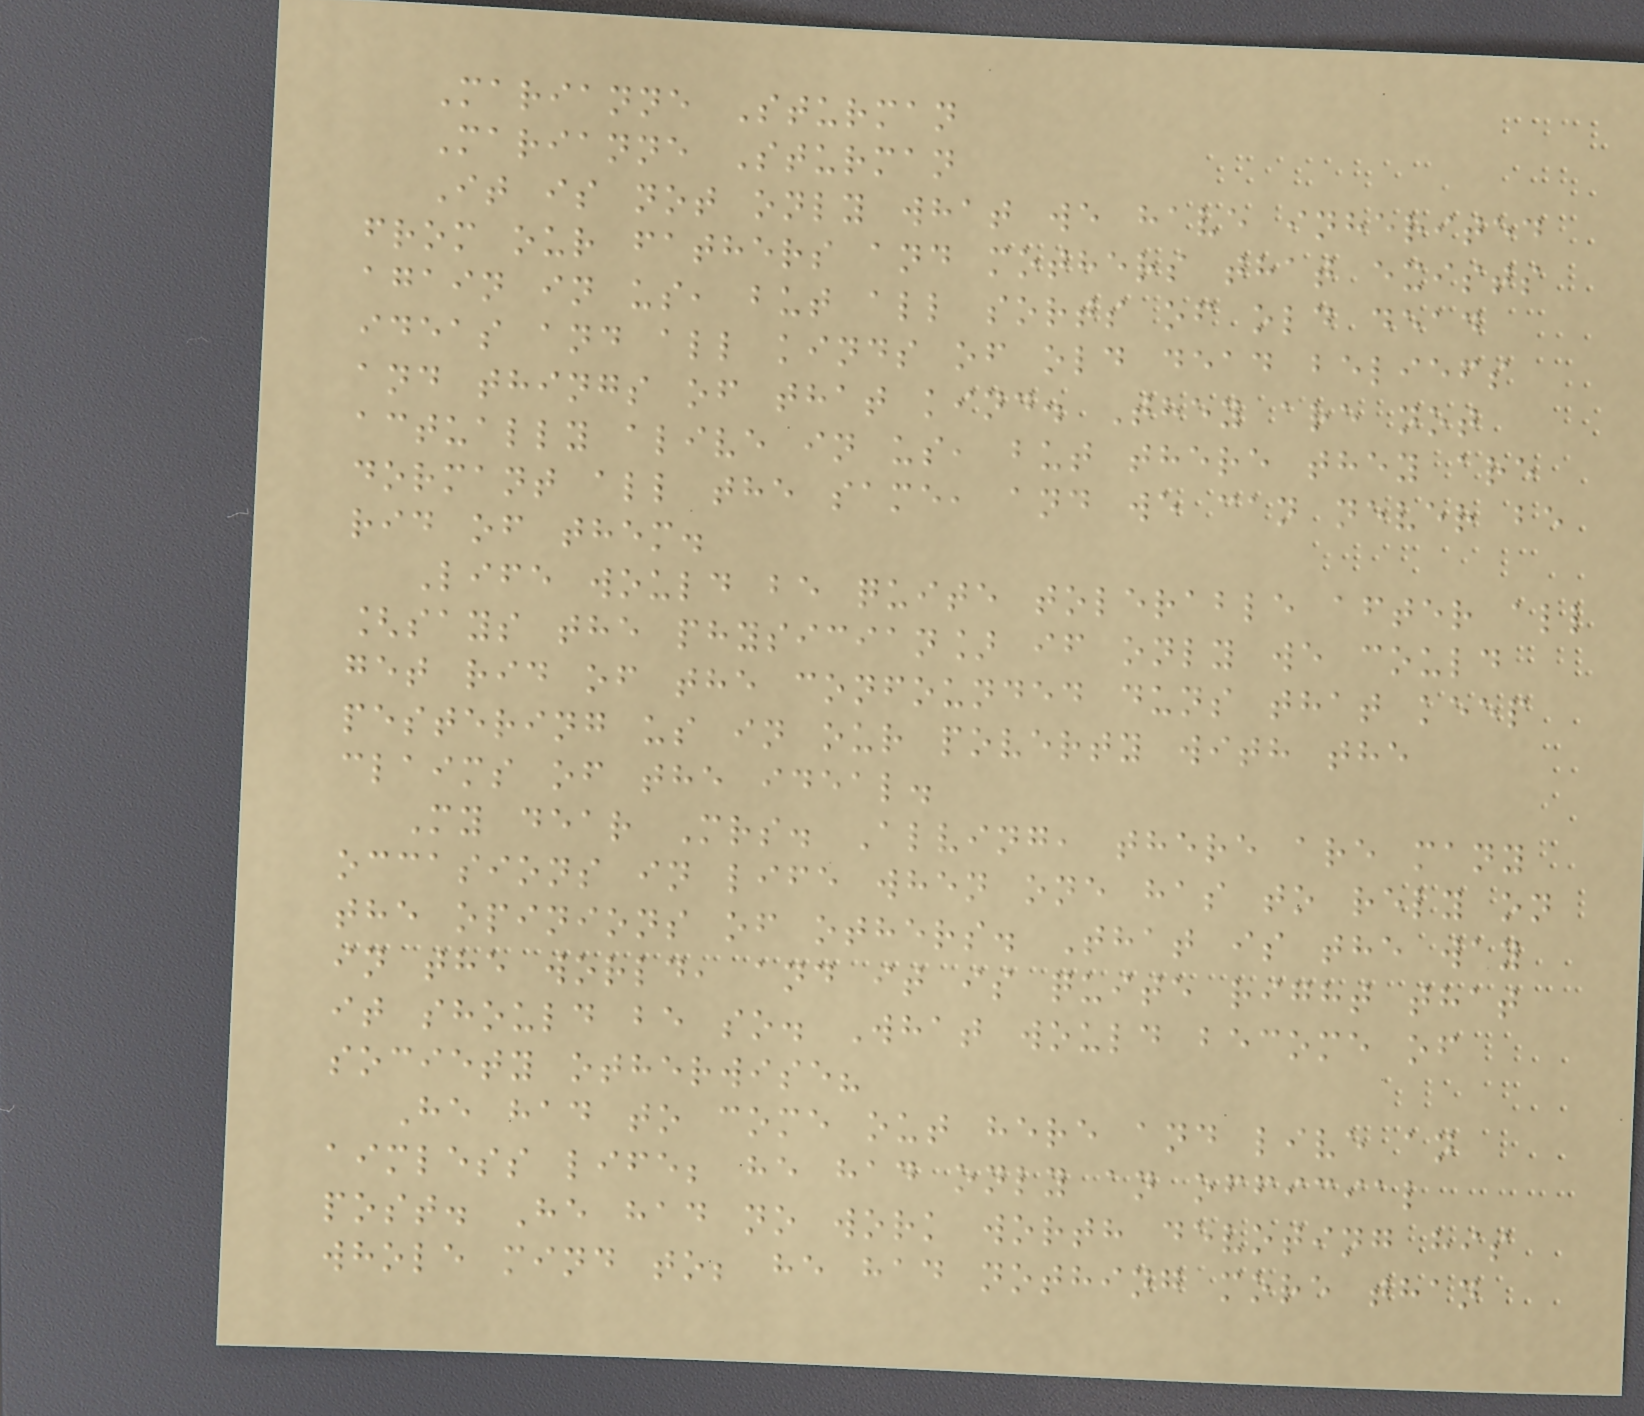Marianne Sturman
Marianne Sturman
It is not only what we have inherited
from our fathers and mothers that exists
again in us, but all sorts of old dead
ideas and all kinds of old dead beliefs
and things of that kind. They are not
actually alive in us, but there they are
dormant all the same, and we can never be
rid of them.
Life would be quite tolerable after all
[says the physician] if only we could
get rid of the confounded duns that keep
pestering us in our poverty with the
claims of the ideal.
My dear Mrs. Alving, there are many
occasions in life when one has to rely on
the opinions of others. That is the way
in the world, and it is quite right that
it should be so. What would become of
society otherwise?
He had to come out here and live an
aimless life; he had only an official
post. He had no work worth devoting his
whole mind to; he had nothing more than
